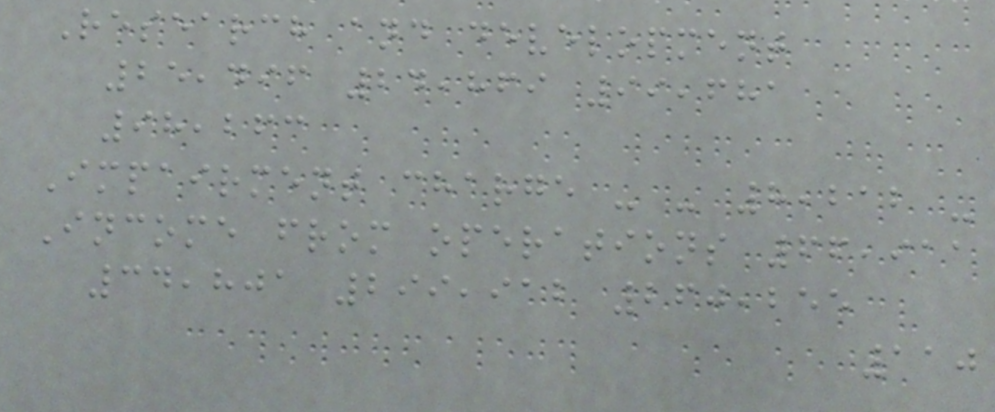Research and development
25,496 24,869 99,681
98,263
Impairment charge - - 8,212 -
Income from operations 66,911
34,801 299,912 260,255
110
